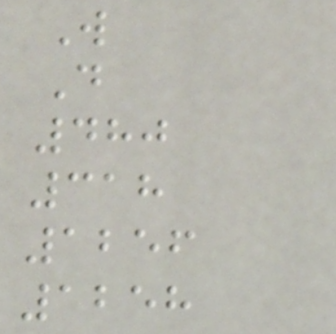W
D
480
318
1256
1258
